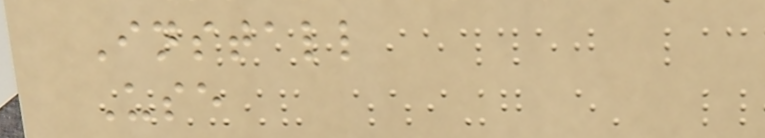Install
Use
